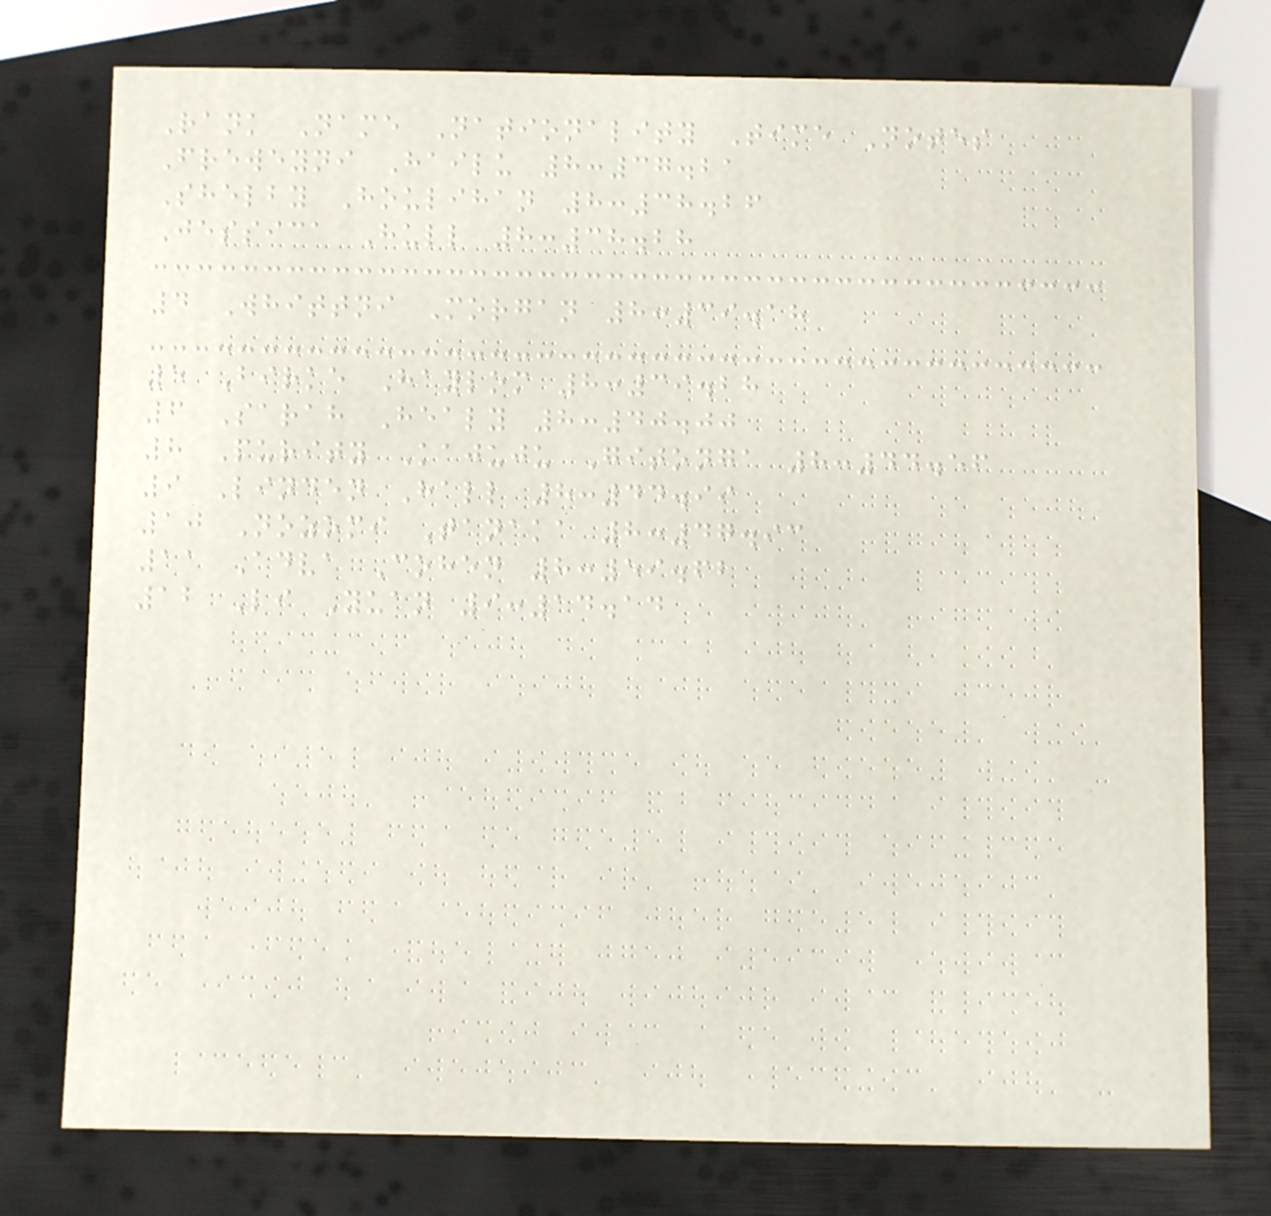Rank Name Nationality Time Notes
Freweyni Hailu 8:37.21
Shelby Houlihan 8:38.26
Jessica Hull 8:38.28
4 Whittni Morgan 8:39.18
5 Birke Haylom 8:39.28
6 Sarah Healy 8:40.00
8 Purity Kajuju Gitonga 8:44.56
9 Linden Hall 8:44.99
10 Nozomi Tanaka 8:47.93
11 Adva Cohen 8:59.62
12 Li Yuan 9:14.14
